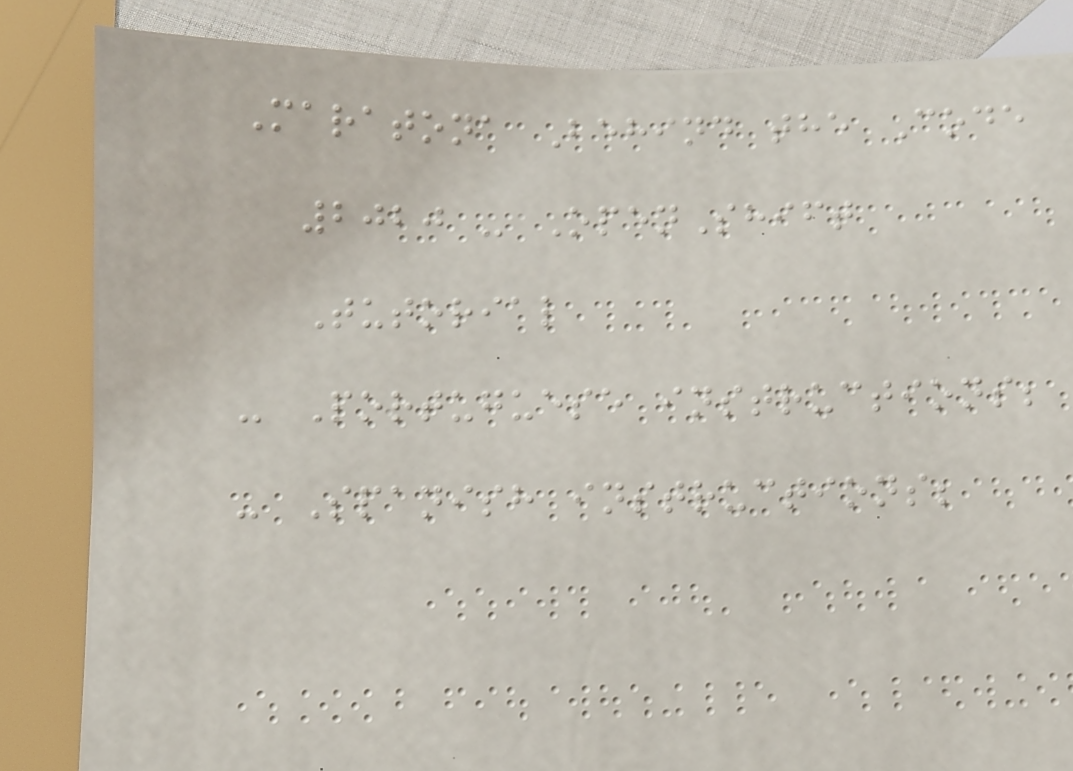Maratona Behind the Code
2020 - OpenShift
Tutorial
- Portuguese instructions;
- Spanish instructions;
